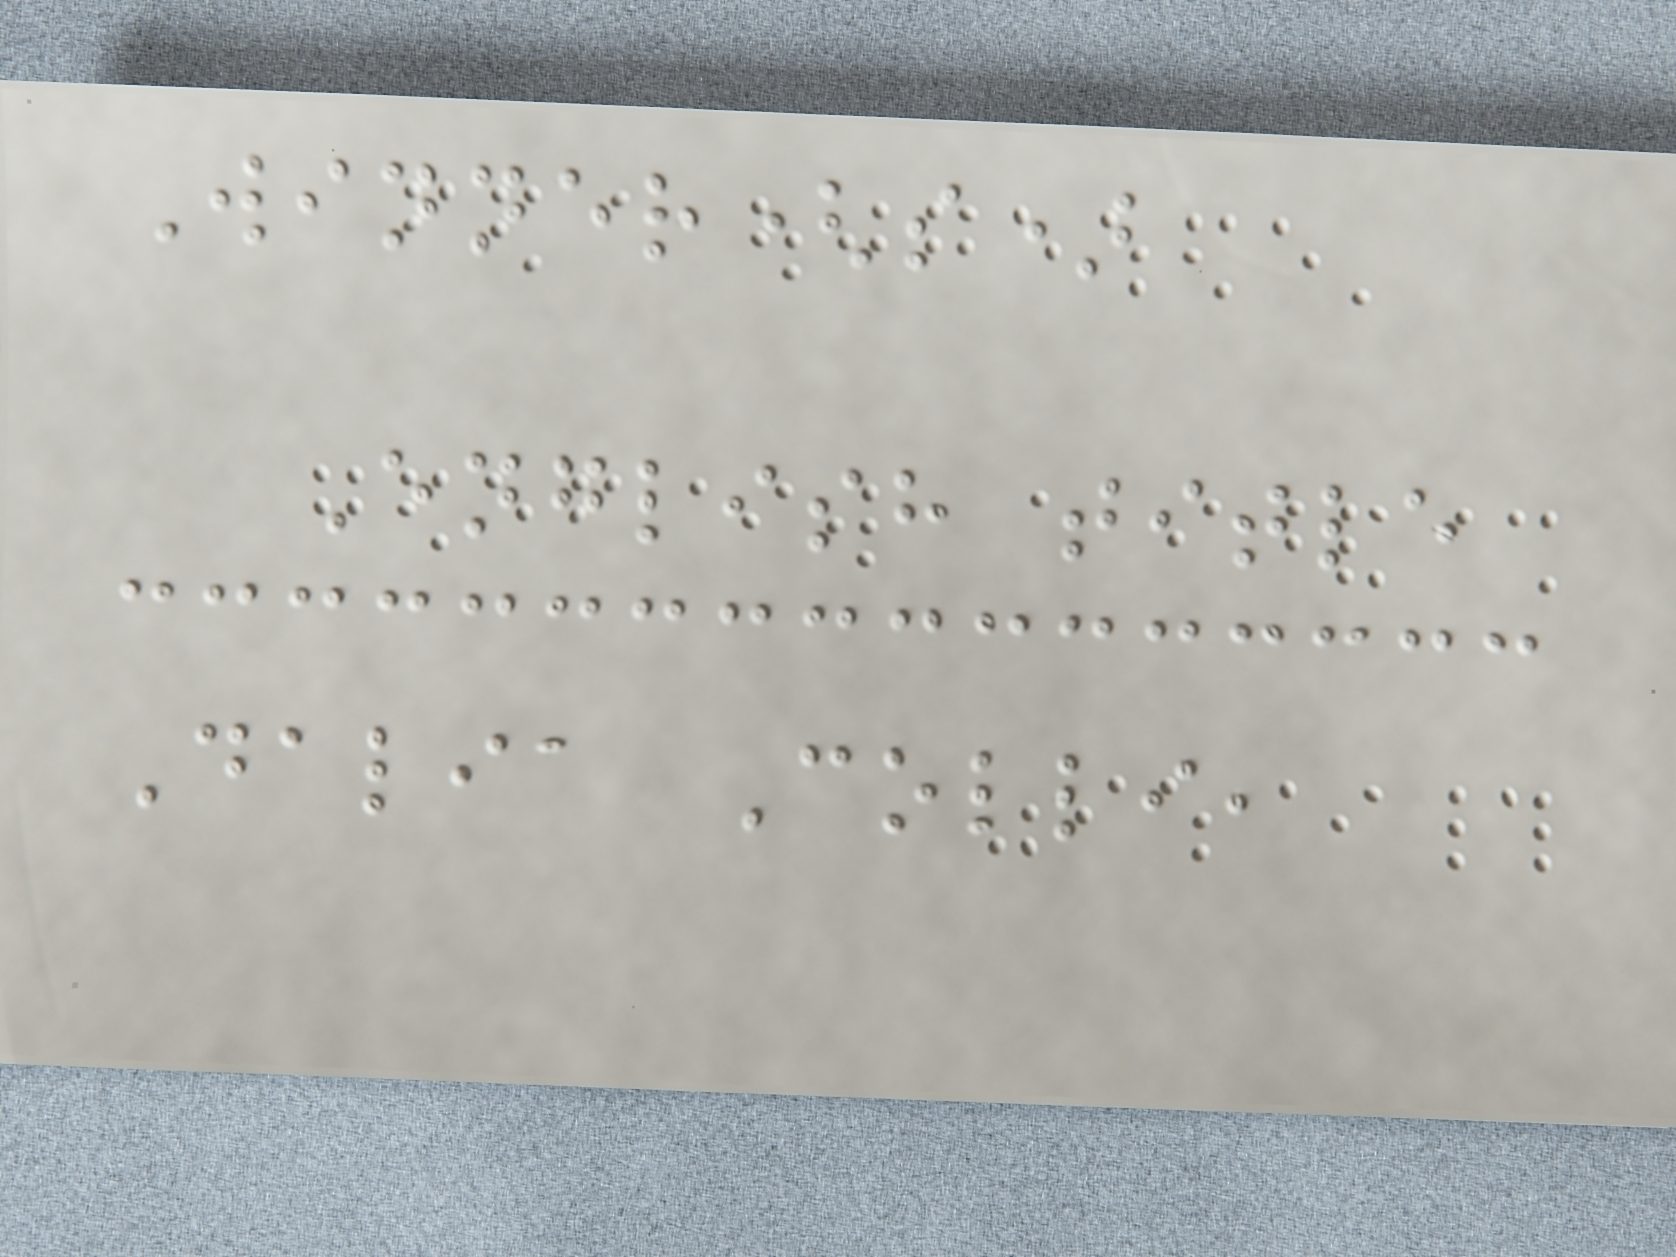Winner(s)
English title
Dalia Colli,
